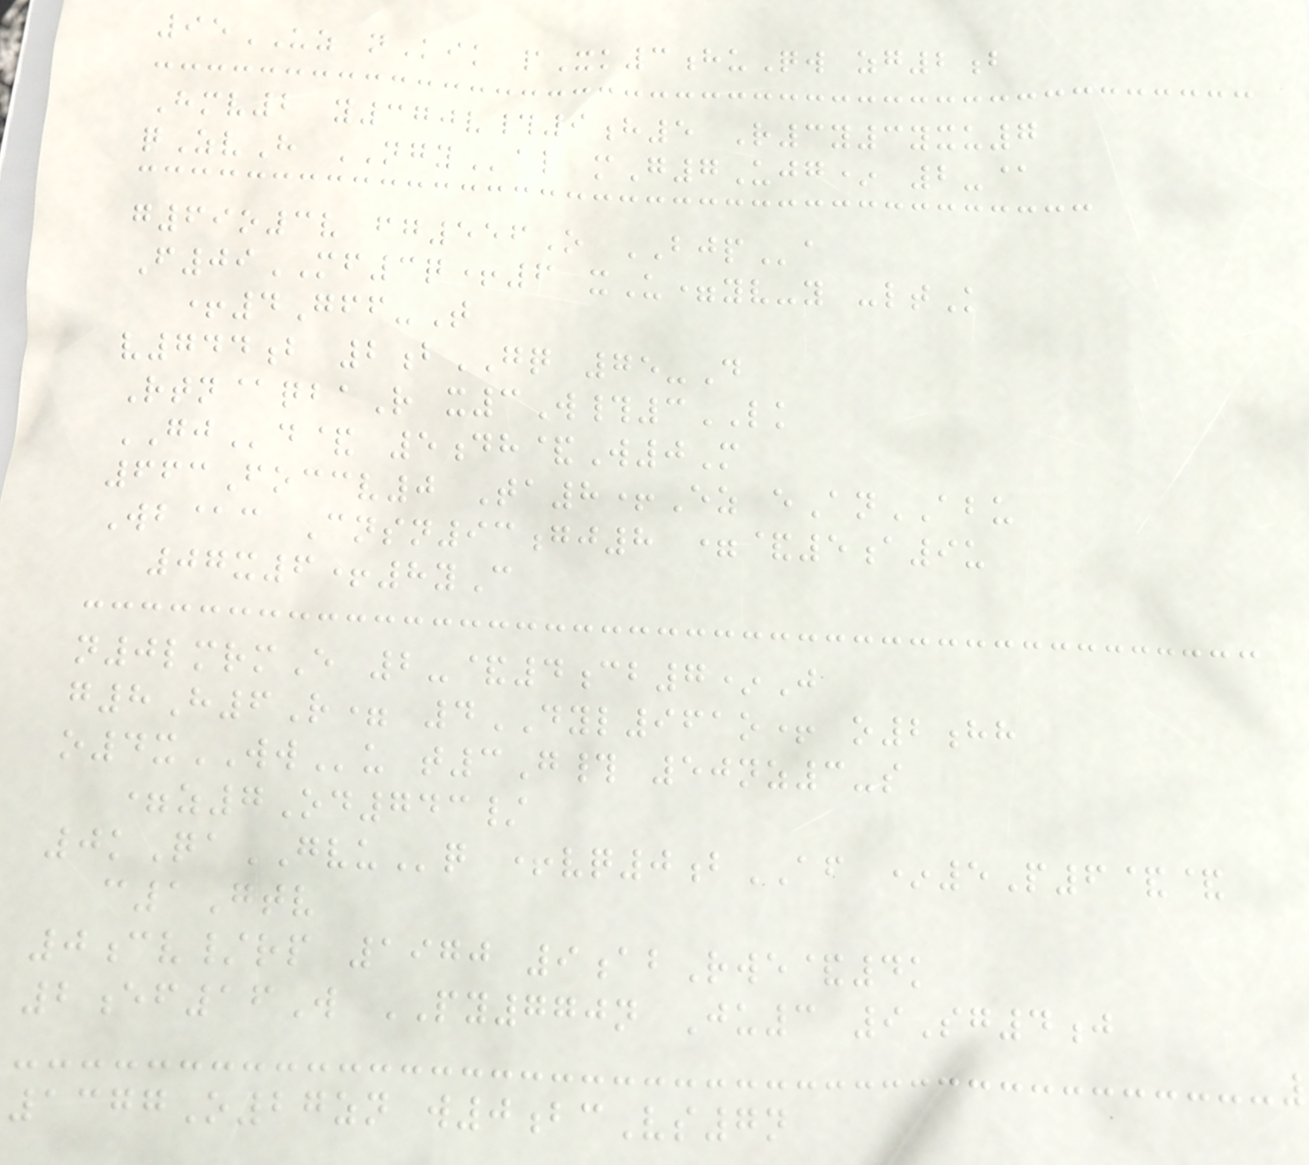95UZ nKik pXk3huQw zg2b
Hmv2 y370v#9h5 R3y3yxu7
qZvH NGYal mG7Ujg* 2-@
g69o3v fg556O BJPa
F09MF3q+6 xU=yv-y -ltK
+4Gff-T
v744b 2bGQ 75-D
Rtn@qbaR x3W#3LK
GJd& 5dh&W0M
663Foccv0 Ta8+Ez eAnABU
Wb@c Cnsn93gj8 =&5a9u
07x6+8yC
n0lmrmE 2-&4cb7*J
g8H6R= 4DYL961o+ o2hh
o4xWWu t3G# 50nz3-s
=z7Od743/
0kQaGVUq +vq0bAF *5P6&&
c1Gtv
0cv/rp 1970 9abRwe&4k
2ef16W PY770n Ju3 9Sg4j
1377O27zn w0bcVs7n
